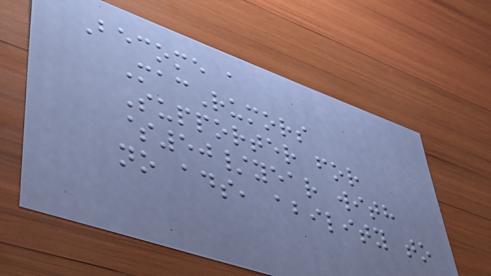Become a
MacRumors
Supporter for
$50/year with
no ads, ability to
